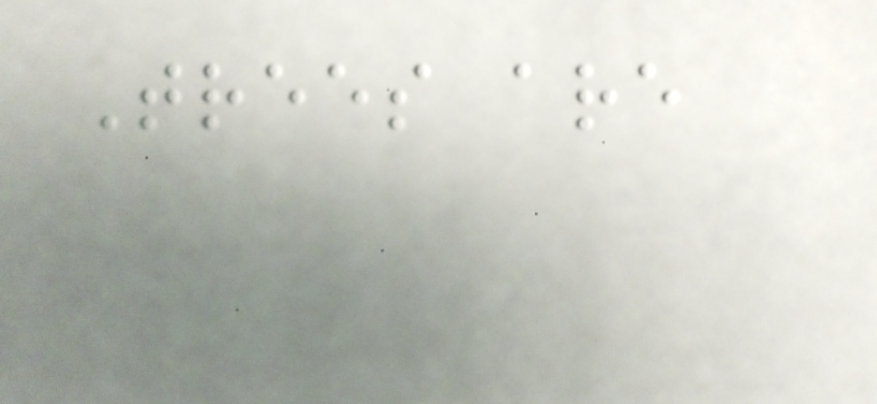Trees are
